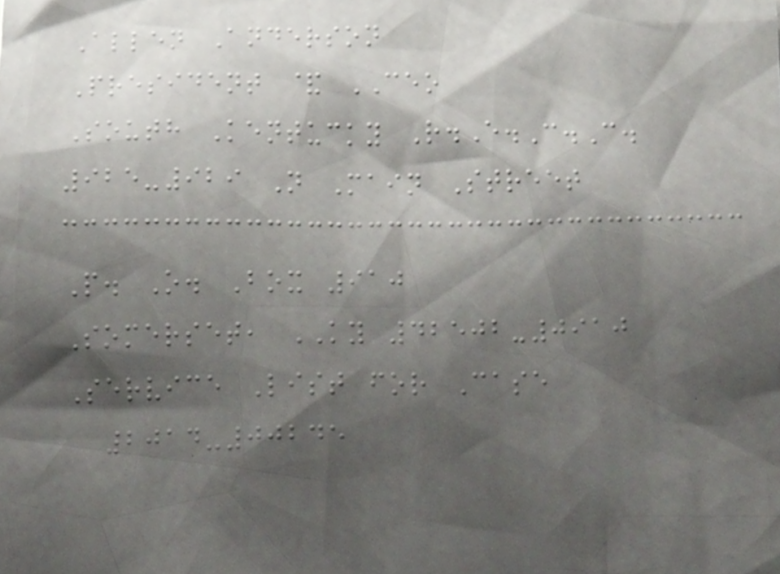Allen Anderson
President & CEO
South Kentucky R.E.C.C.
925-929 N Main Street
P. O. Box 910
Somerset, KY 42502-0910
Service List for Case
2014-00245
